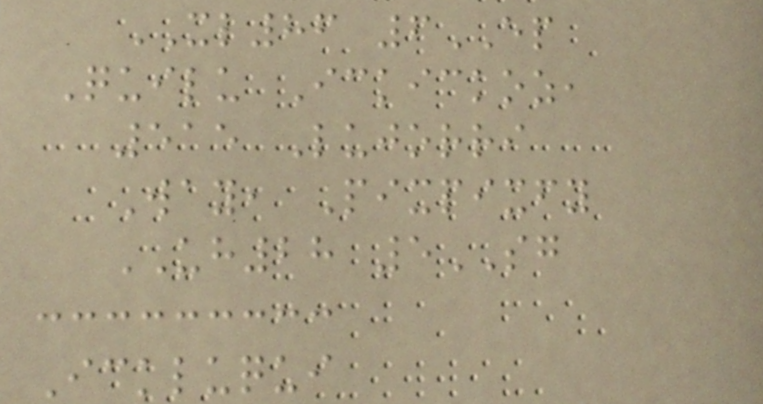XL86 6EP
Quilu Ickickoz,
515 Lujorri
Way, Pixpixfy
UH28 5SG
Ickluqui
